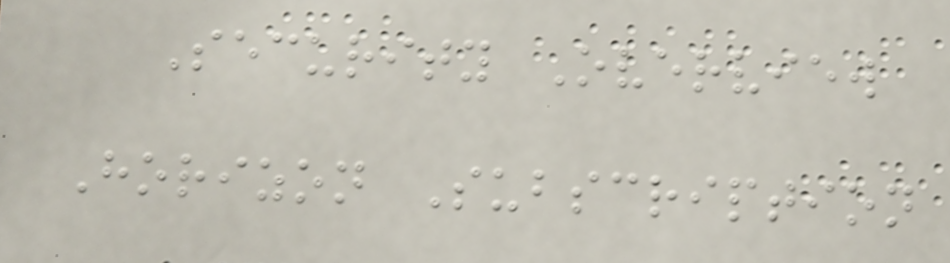Security Overview
Horizon Subscription
